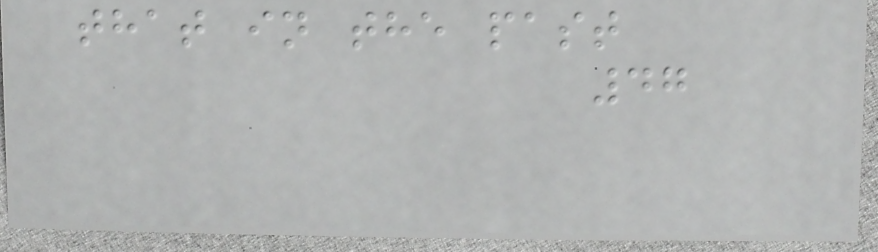that in the past
47
